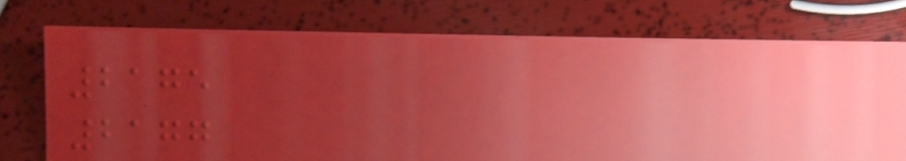2175
2177
